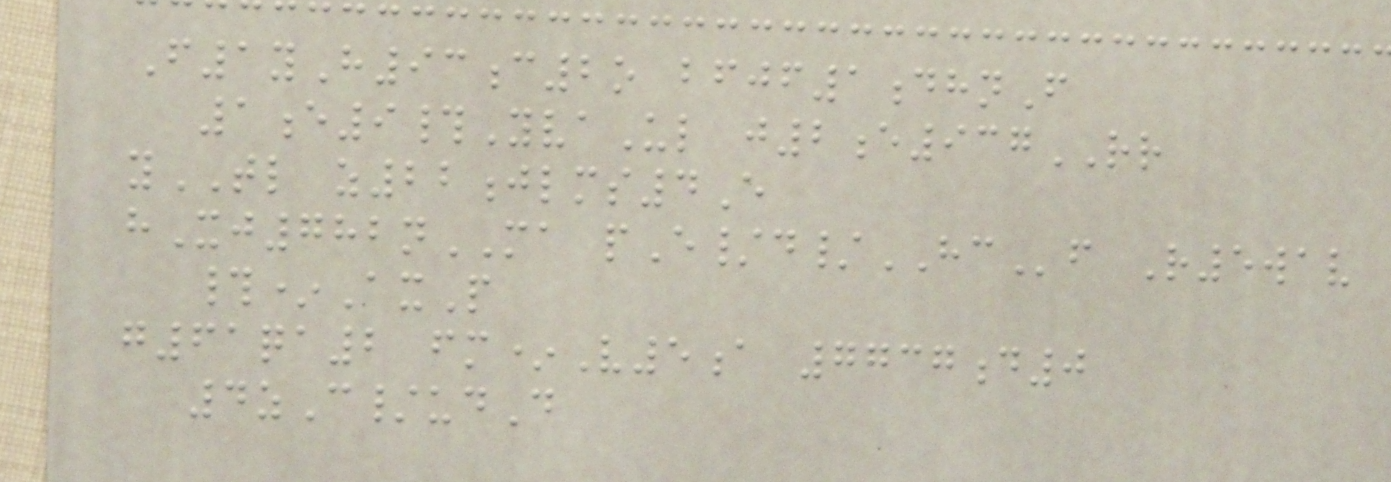F1yH93c2o bfjf1dhnF
1e9#YvaUl j2e937RR
yTL z22jlms4E
hXj782nMA pE/d/HCf R5wav
#*AxP
g61qa2 fm*V5a 7737d0
4zC/udD
